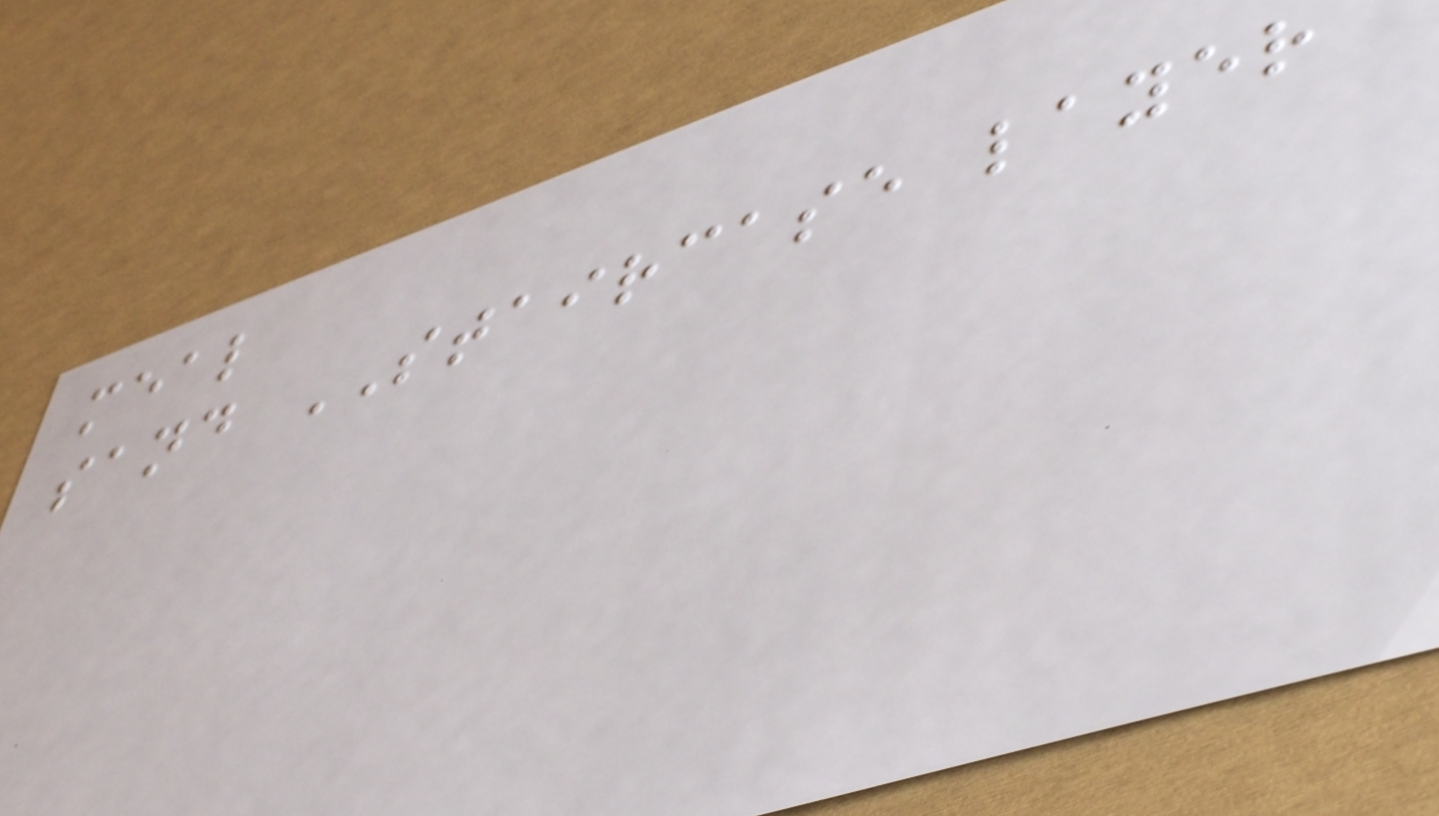meal
sand STAIRCASE layer
